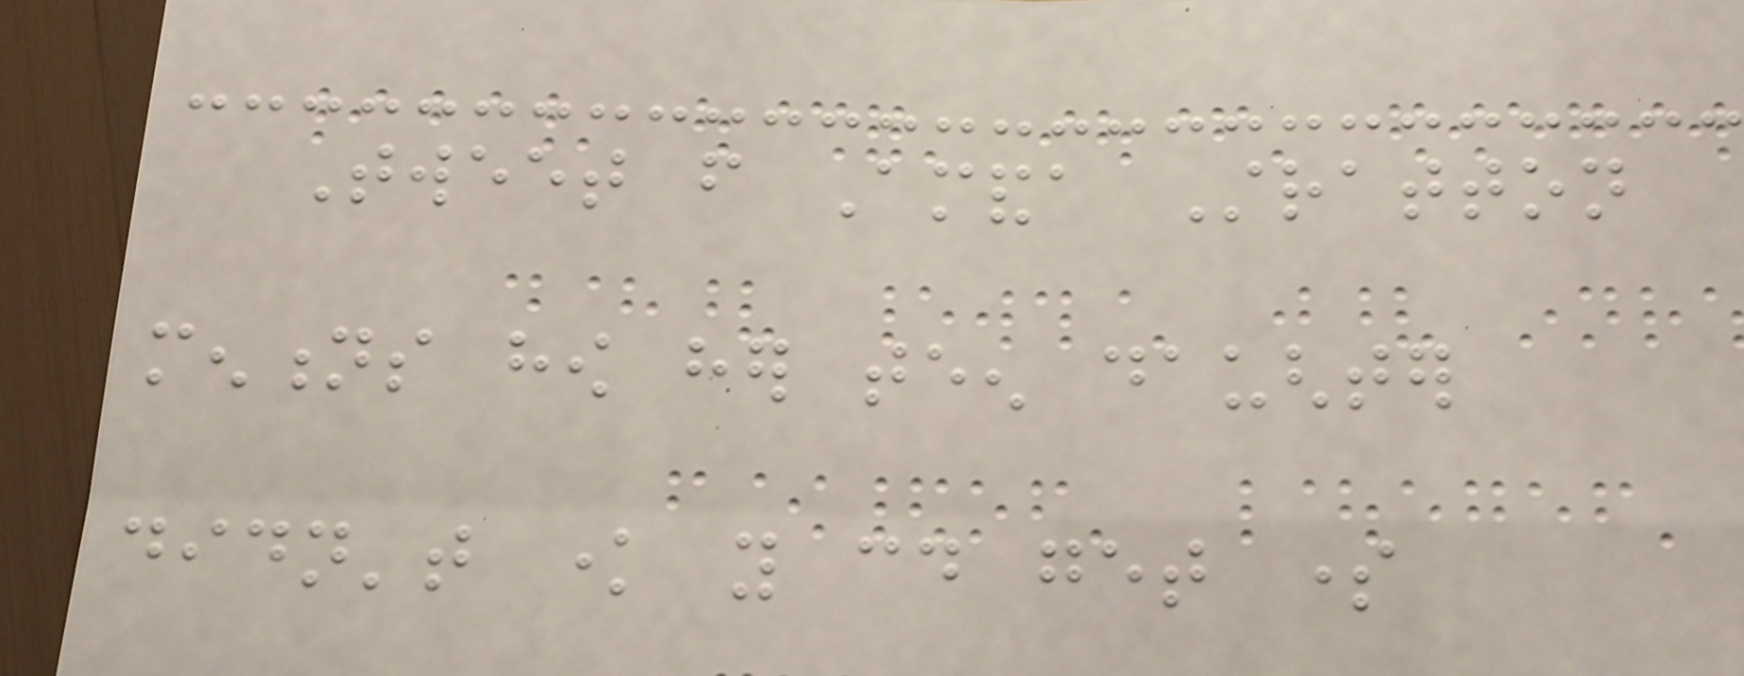Tweet from Amanda Stratton
mentions how her teen daughter
didn't know you could get some
